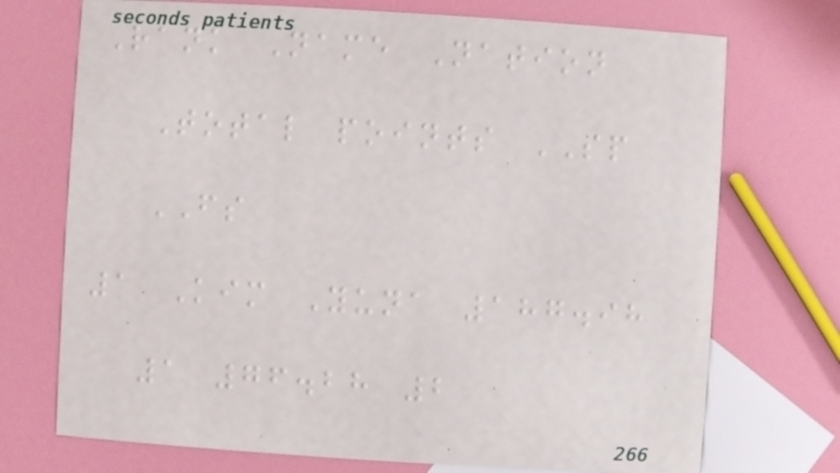Rank Name Nation
Total points SP
FS
1 Kim Yuna 187.98
1 76.28 2
